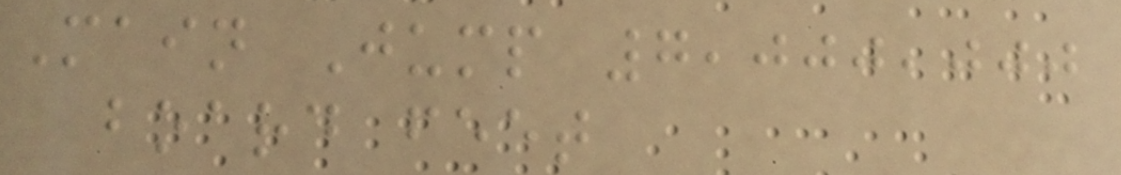Main Jump 7,000,000
board feet
